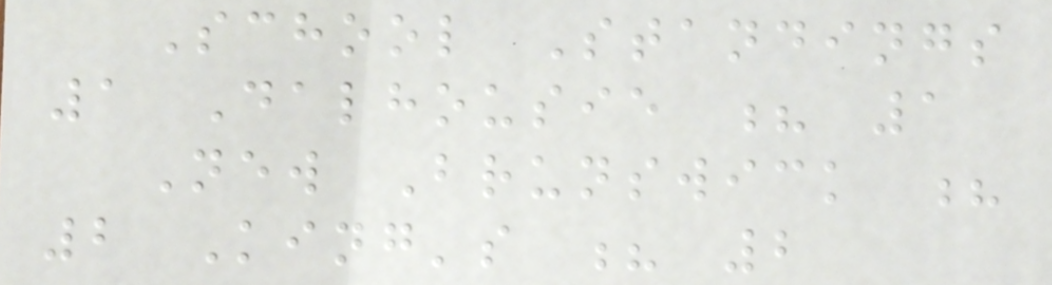School Standings
1 Dalhousie ? 1
New Brunswick ?
2 King's ? 2
